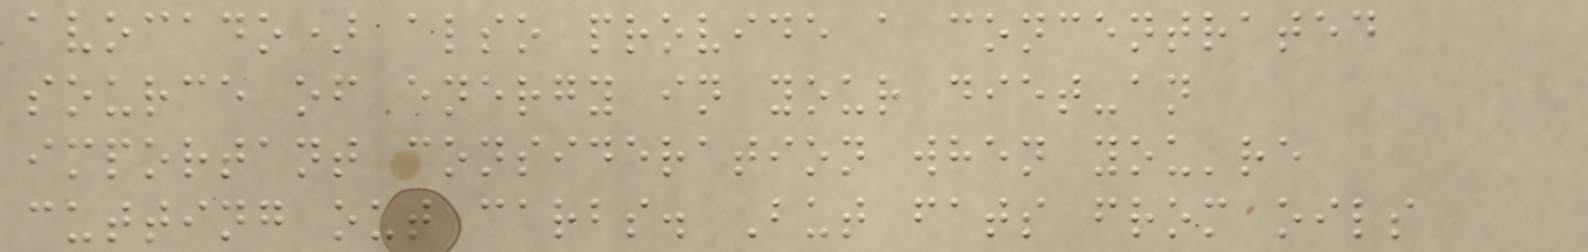avocado) also provide a concentrated
source of energy in your diet-an
important consideration when you're
cutting out carbs. But fats from oils
